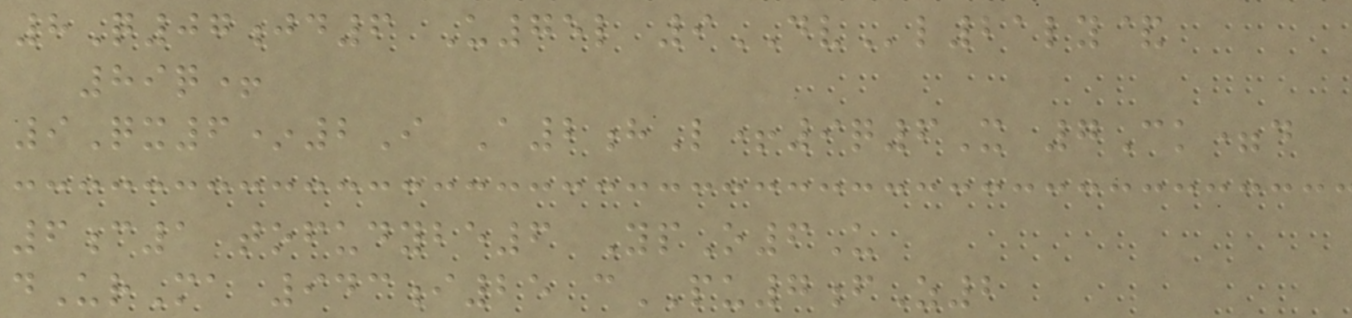8Q07jd6 U75l 9DVl21ly&
89q+
9Qx6*2I A2hL+9q6X 7Ck=d
6c1 tofudybe6 YpO6U
dUrMa 943i25 cPU7fZ2
